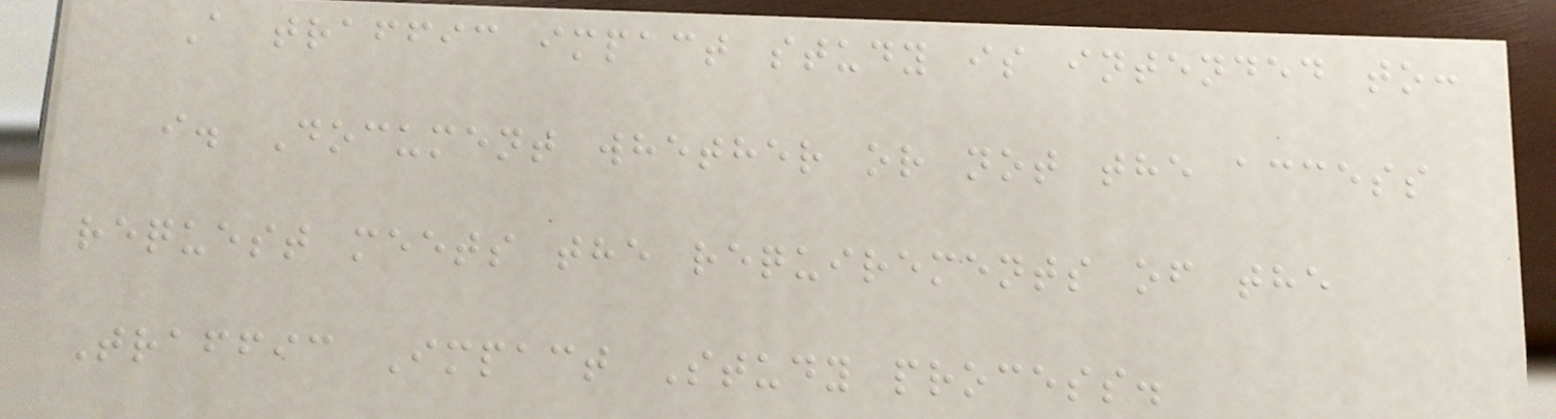A traffic impact study is intended to:
i. Document whether or not the access
request meets the requirements of the
Traffic Impact Study process.
